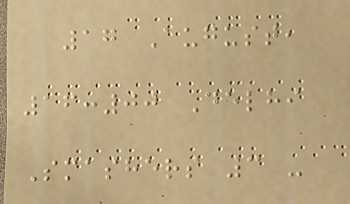17 August,
16:00 Delhi
Smashers 3 -
